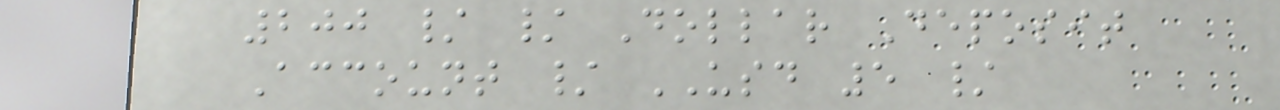200 / / Dollar Deposit
Account / USD 5 /
